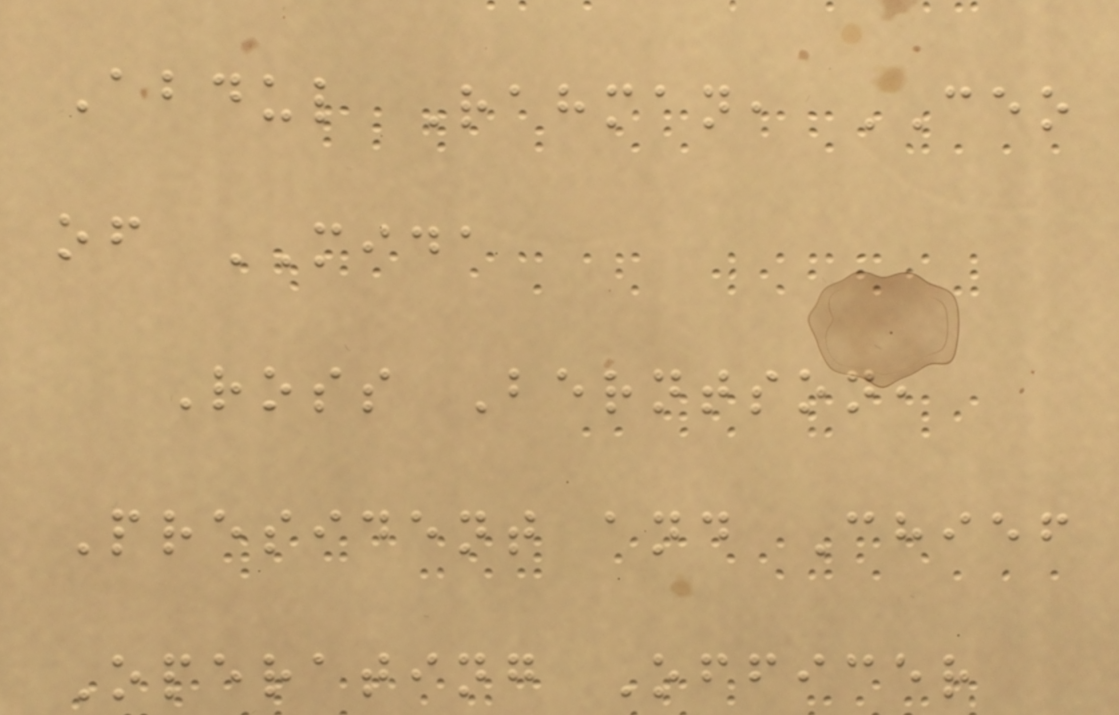Abdul Rahman, CEO
of MIDA
Ross Berntson,
President and Chief
Operating Officer
